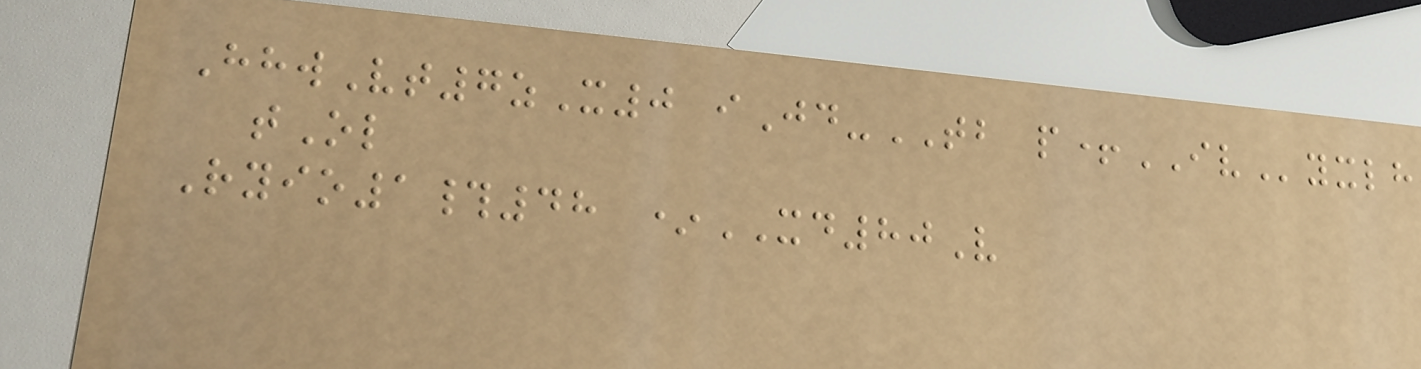HhwVt7zX0 iJd-TB p+IVyxlh
tOl
Ryio1#48 *XD80V
